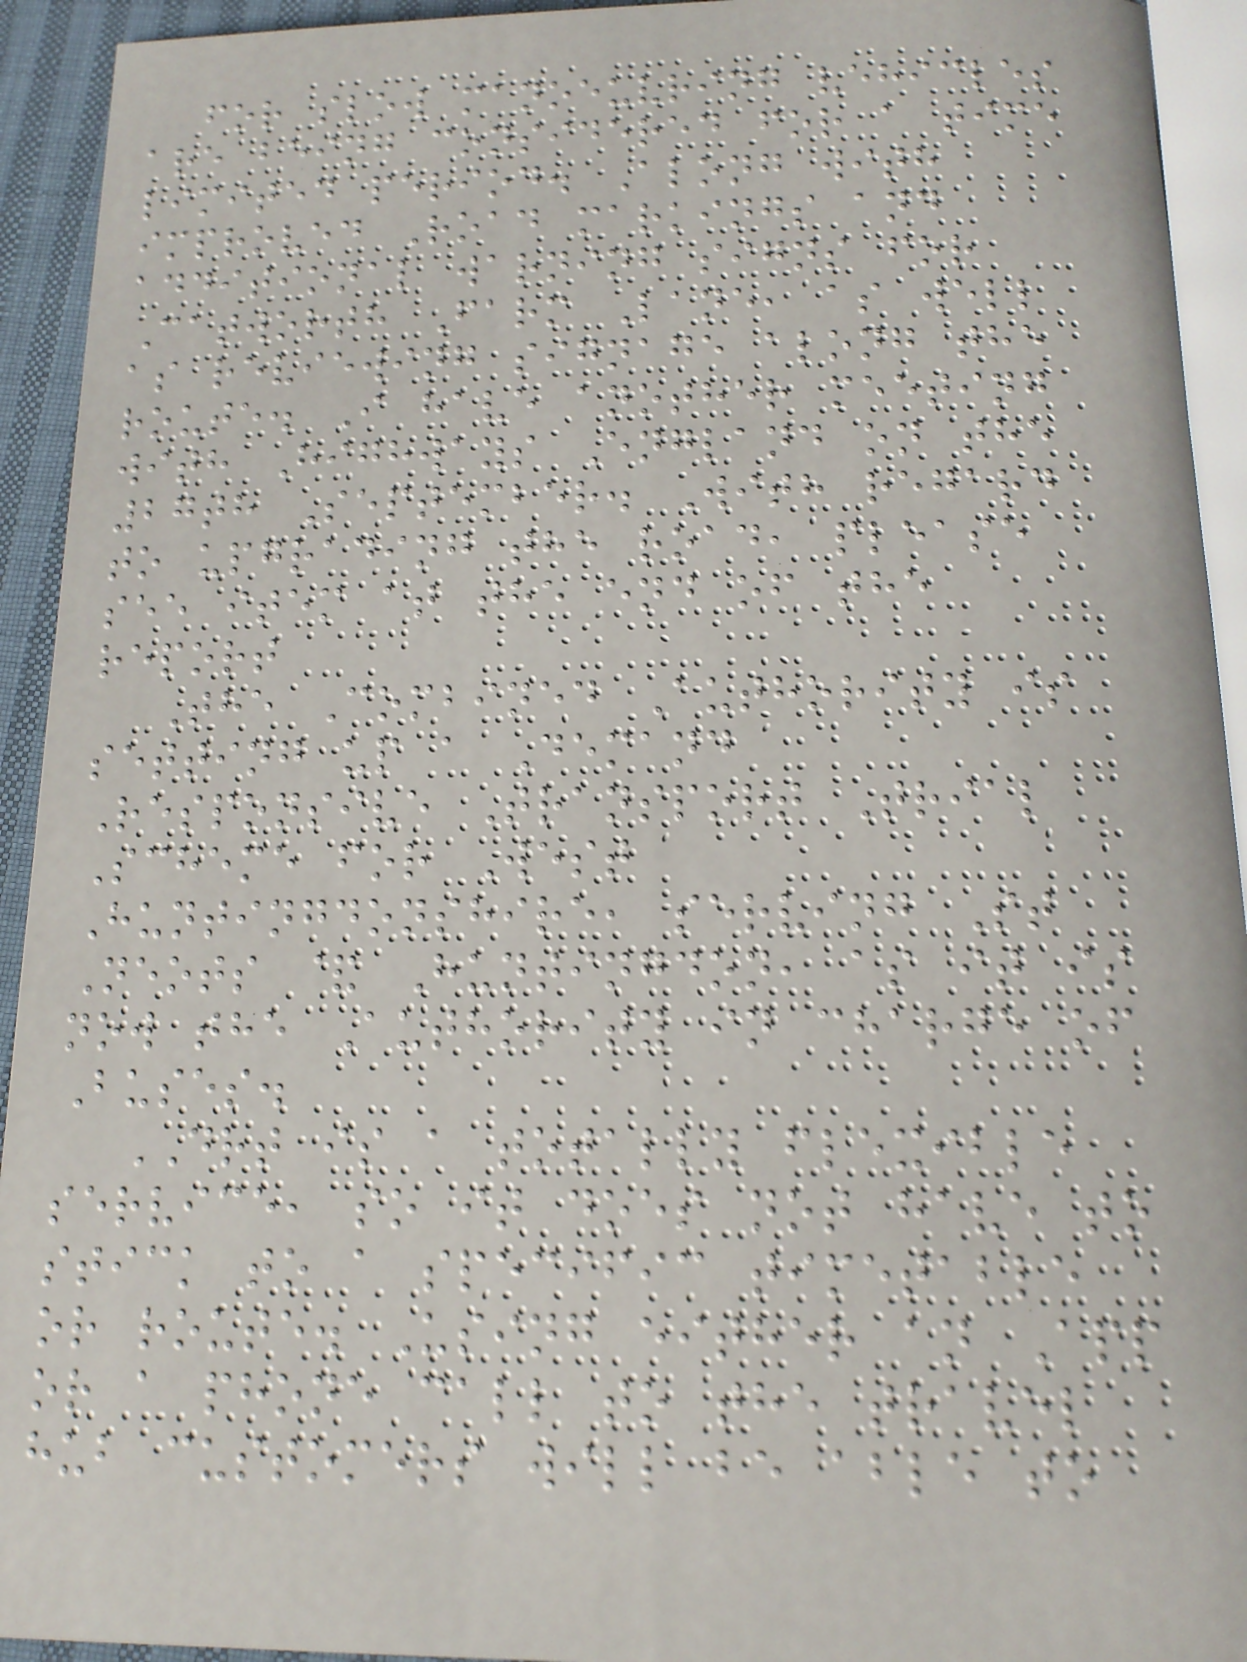for slow manoeuvring vehicles
are being considered for a time
limited period. Along with
improved Road markings and
additional warning signs for
Catworth Farm Lane, as well
as reviewing signage along the
route. I have another meeting
with Highways England on the
27th September. With regard
to upgrading the road, please
see item at the end of the
report
The Combined Authority is
setting up a Demand
Responsive Transport Trial
Scheme for West
Huntingdonshire, serving St
Neots & Huntingdon, as it is
now the Authority in charge of
Buses.
DRT is a totally flexible
service, so it does not have to
stick to a specific timetable
or route. Using either an App
or a phone call to the travel
hub customers will be able to
